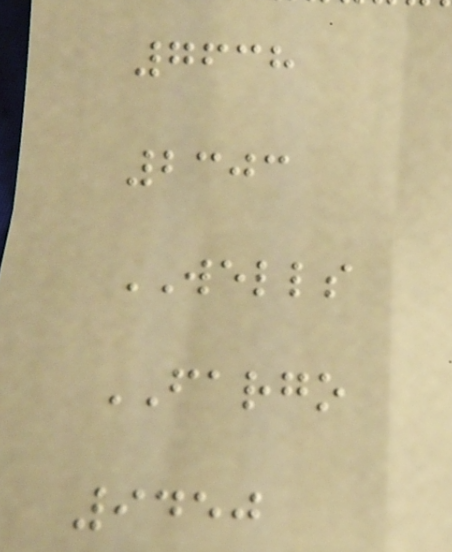7638
2303
WELLS
FARGO
9450
